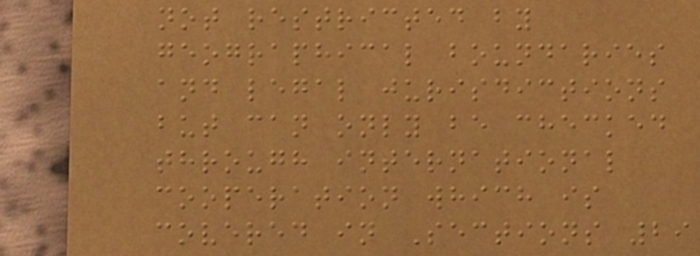not restricted by
geographical boundaries
and legal jurisdictions
but can only be checked
through international
cooperation which is
covered in Sections 29
